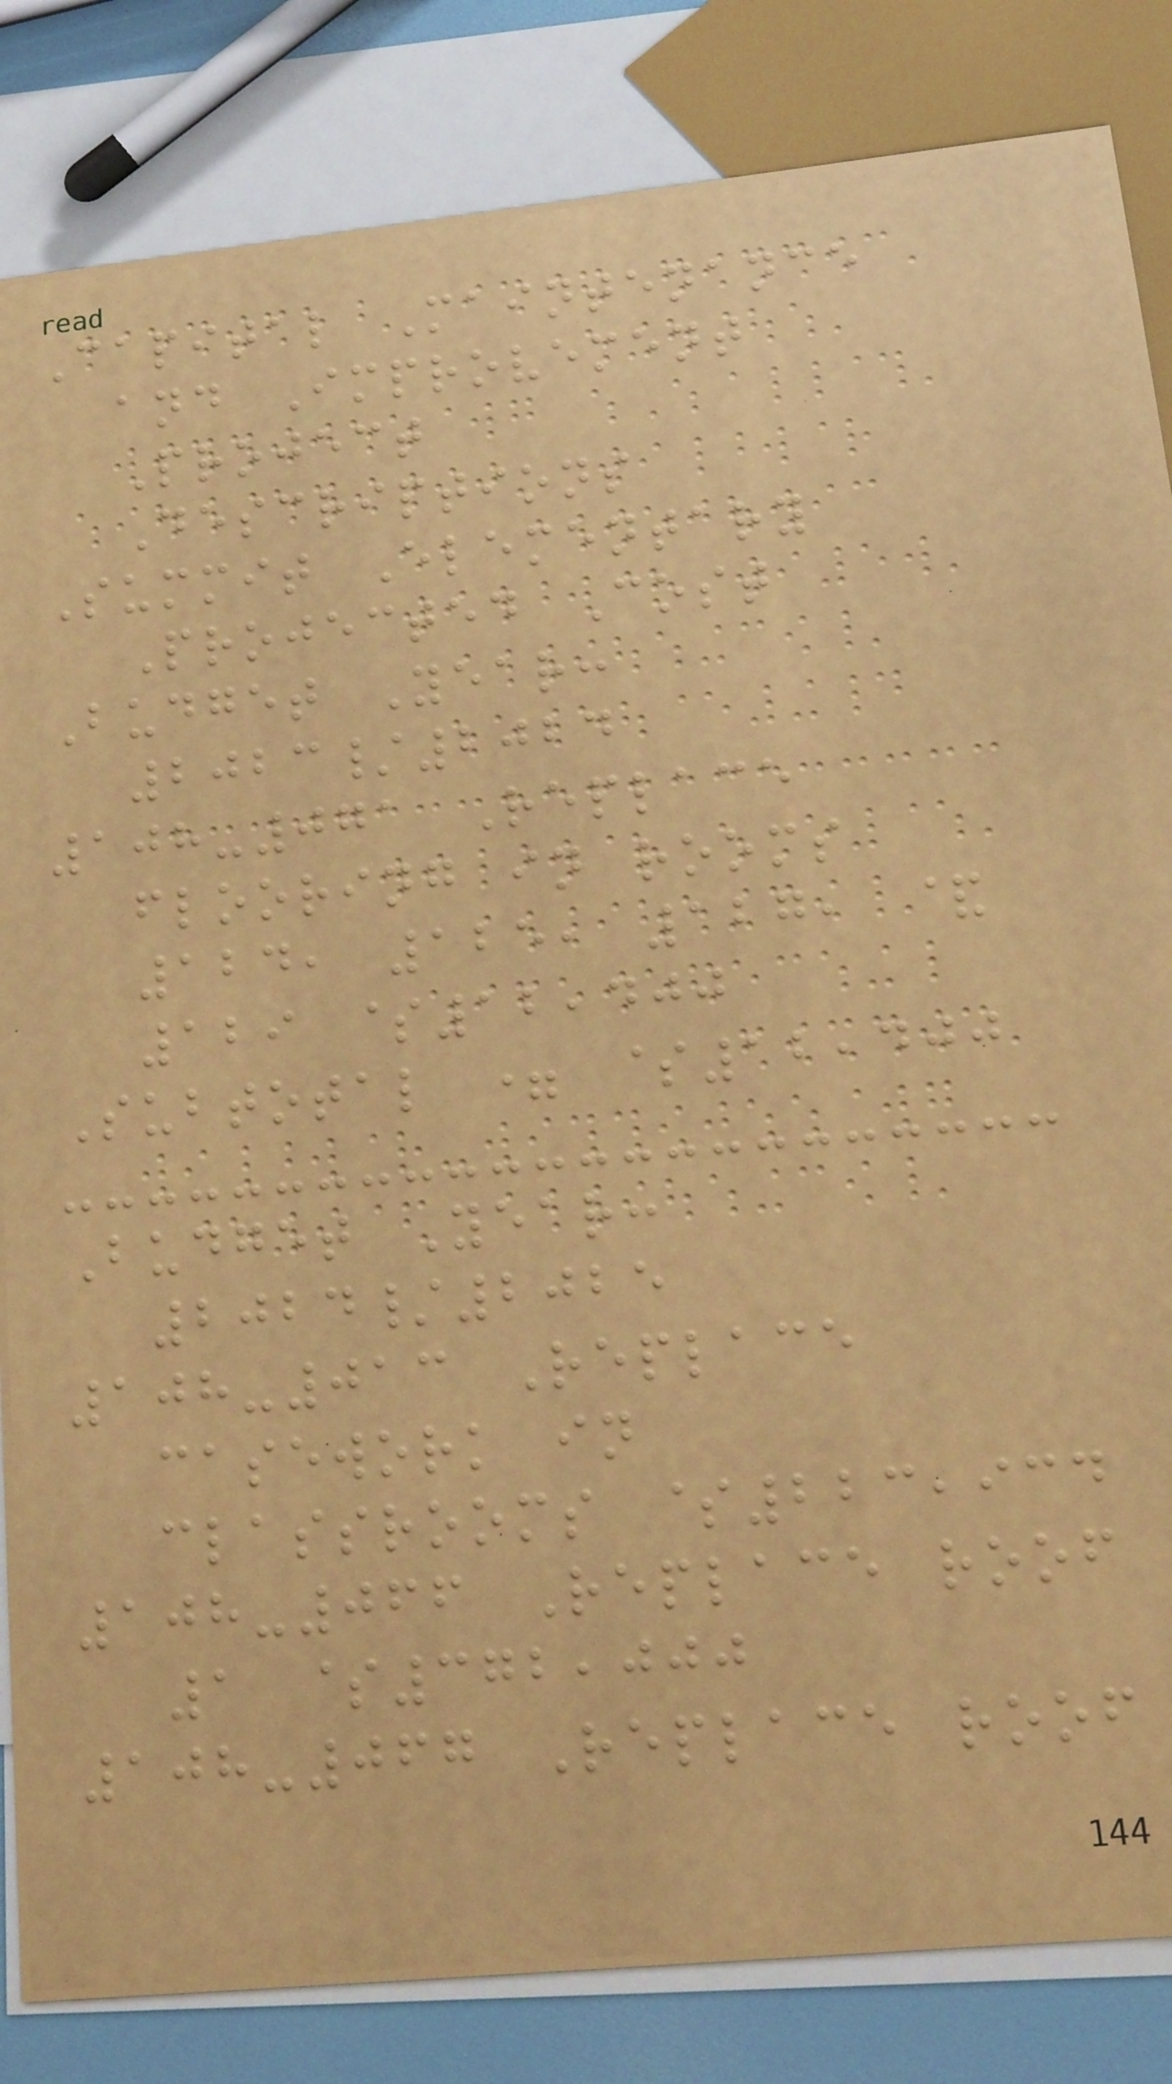Capital Maintenance
and Improvement
Project
Descriptions
Summit Elementary
Projected Cost
Budget Year:
2023/2024
108-071 Replace
flooring in rooms
124, 125, 127, &
129 $12,400
Subtotal = $12,400
Budget Year:
2024/2025
108-013 Replace
casework in
classrooms $223,934
108-066 Replace roof
1 $372,000
108-067 Replace roof
